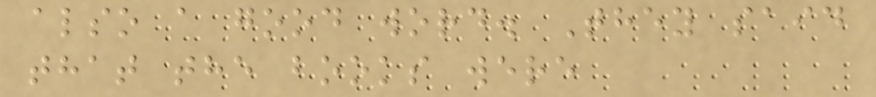also a good word. They said
that the books were
